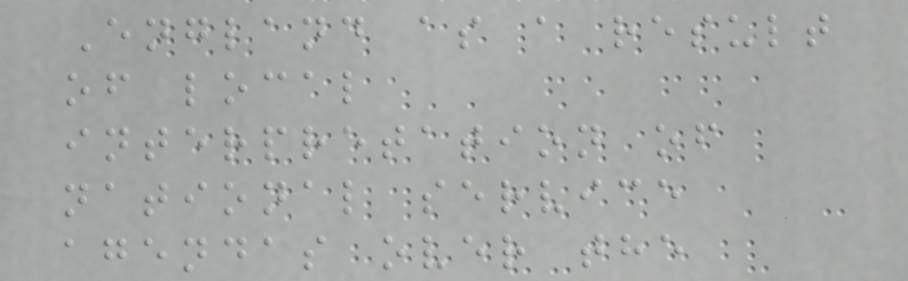England as a result
of local
interpretation of
national service
agendas over the
